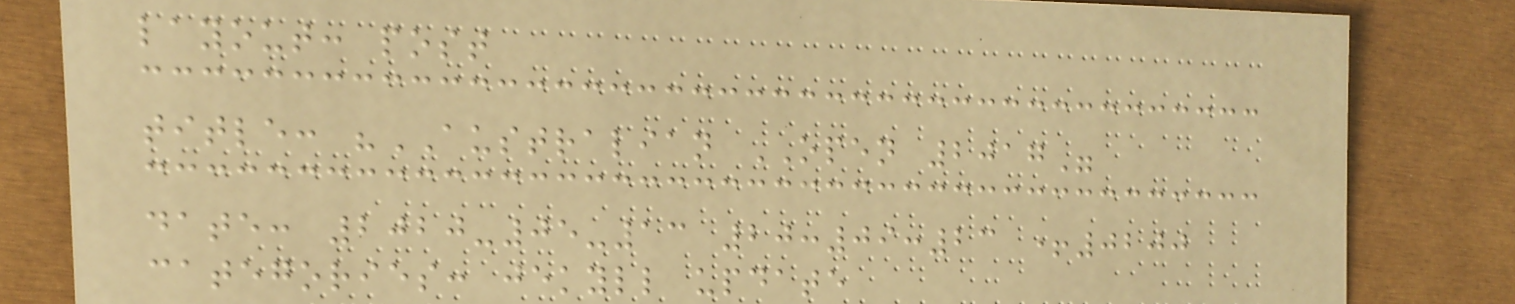layout: post
title: "AUSTRALIAN OPEN 2017"
date: 2020-05-13 20:09:23 +0200
categories: jekyll update
